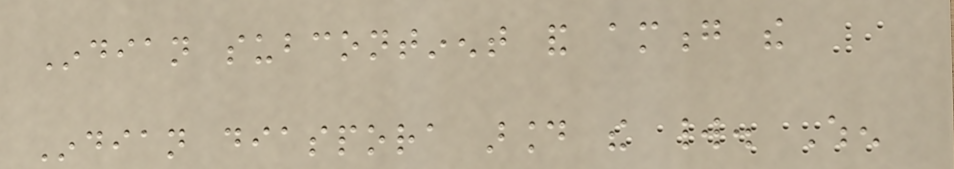Indian subcontinent and among the
Indian diaspora around the world. When
